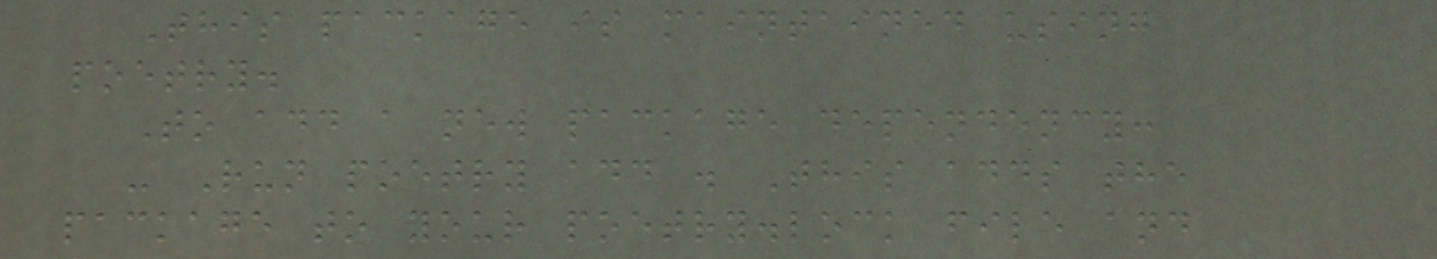This package is maintained using
poetry.
To add a new package dependency:
- Run poetry add . This adds the
package to your poetry.lock file and
